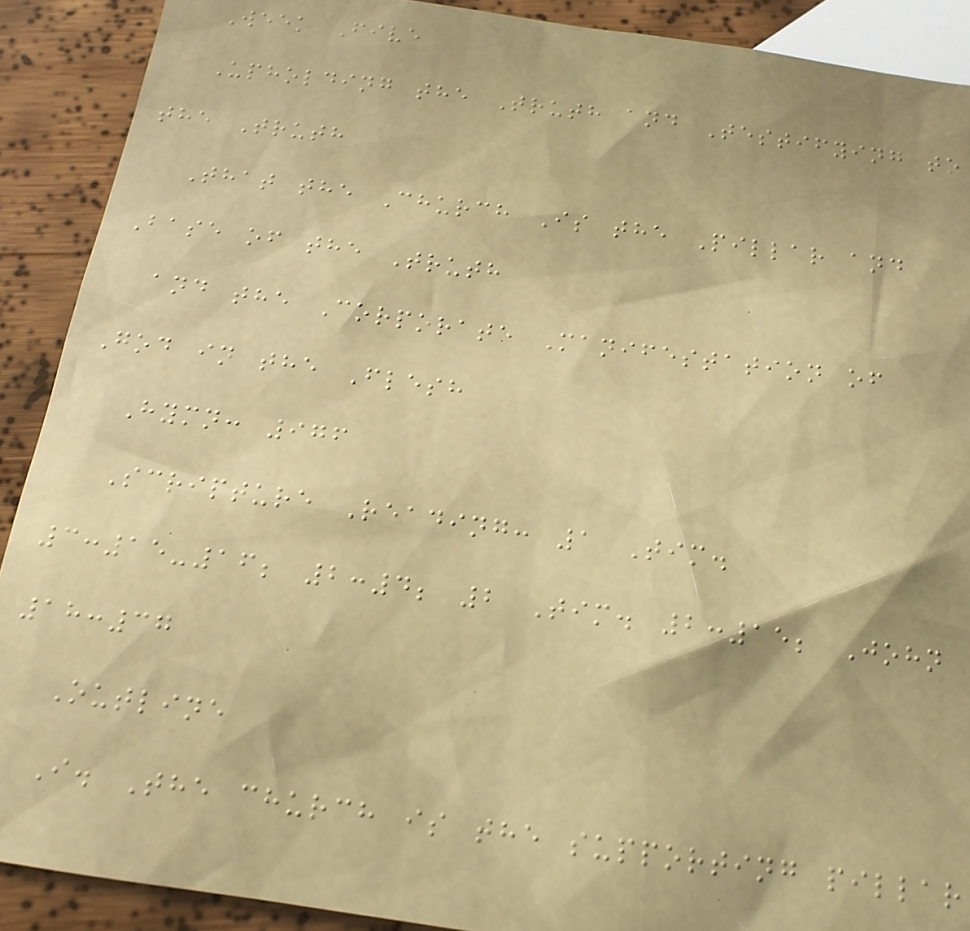Week Five
Upholding the Truth and Testifying to
the Truth
That the Church Is the Pillar and
Base of the Truth
and the Corporate Manifestation of
God in the Flesh
Hymn: 976
Scripture Reading: 1 Tim.
3:15-16; 2:4; 2 Tim. 2:15; John
18:37
Outline
I. The church is the supporting pillar
